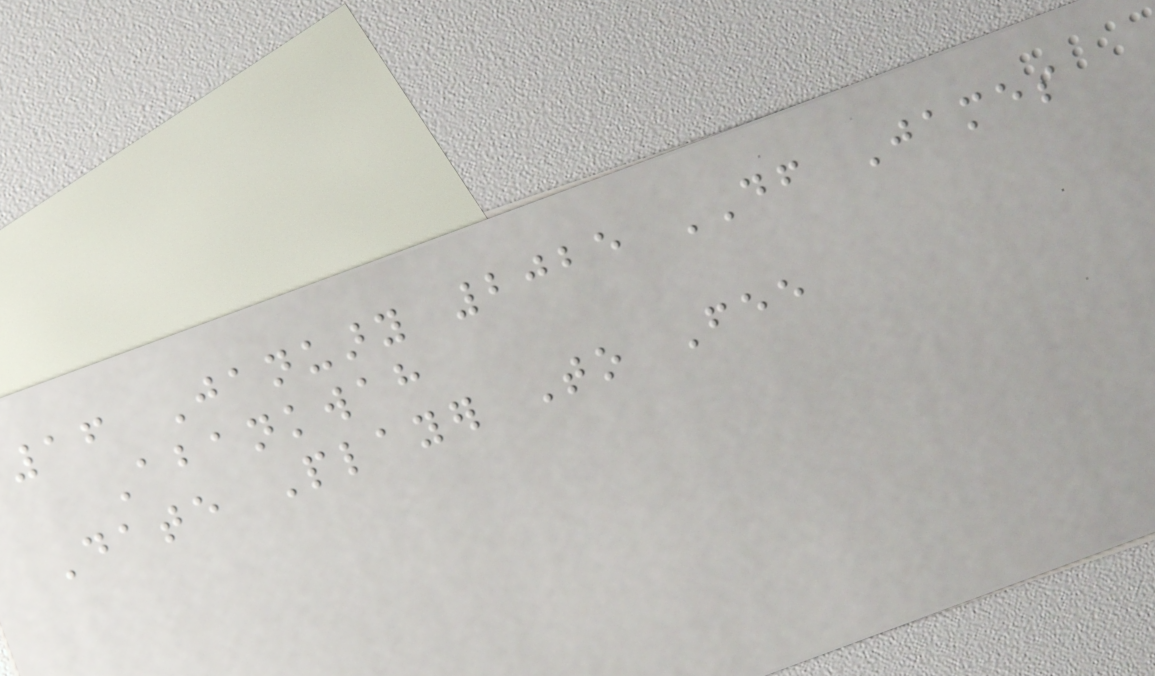16 January 2025 DF James
Abankwah
Date Player To Fee
